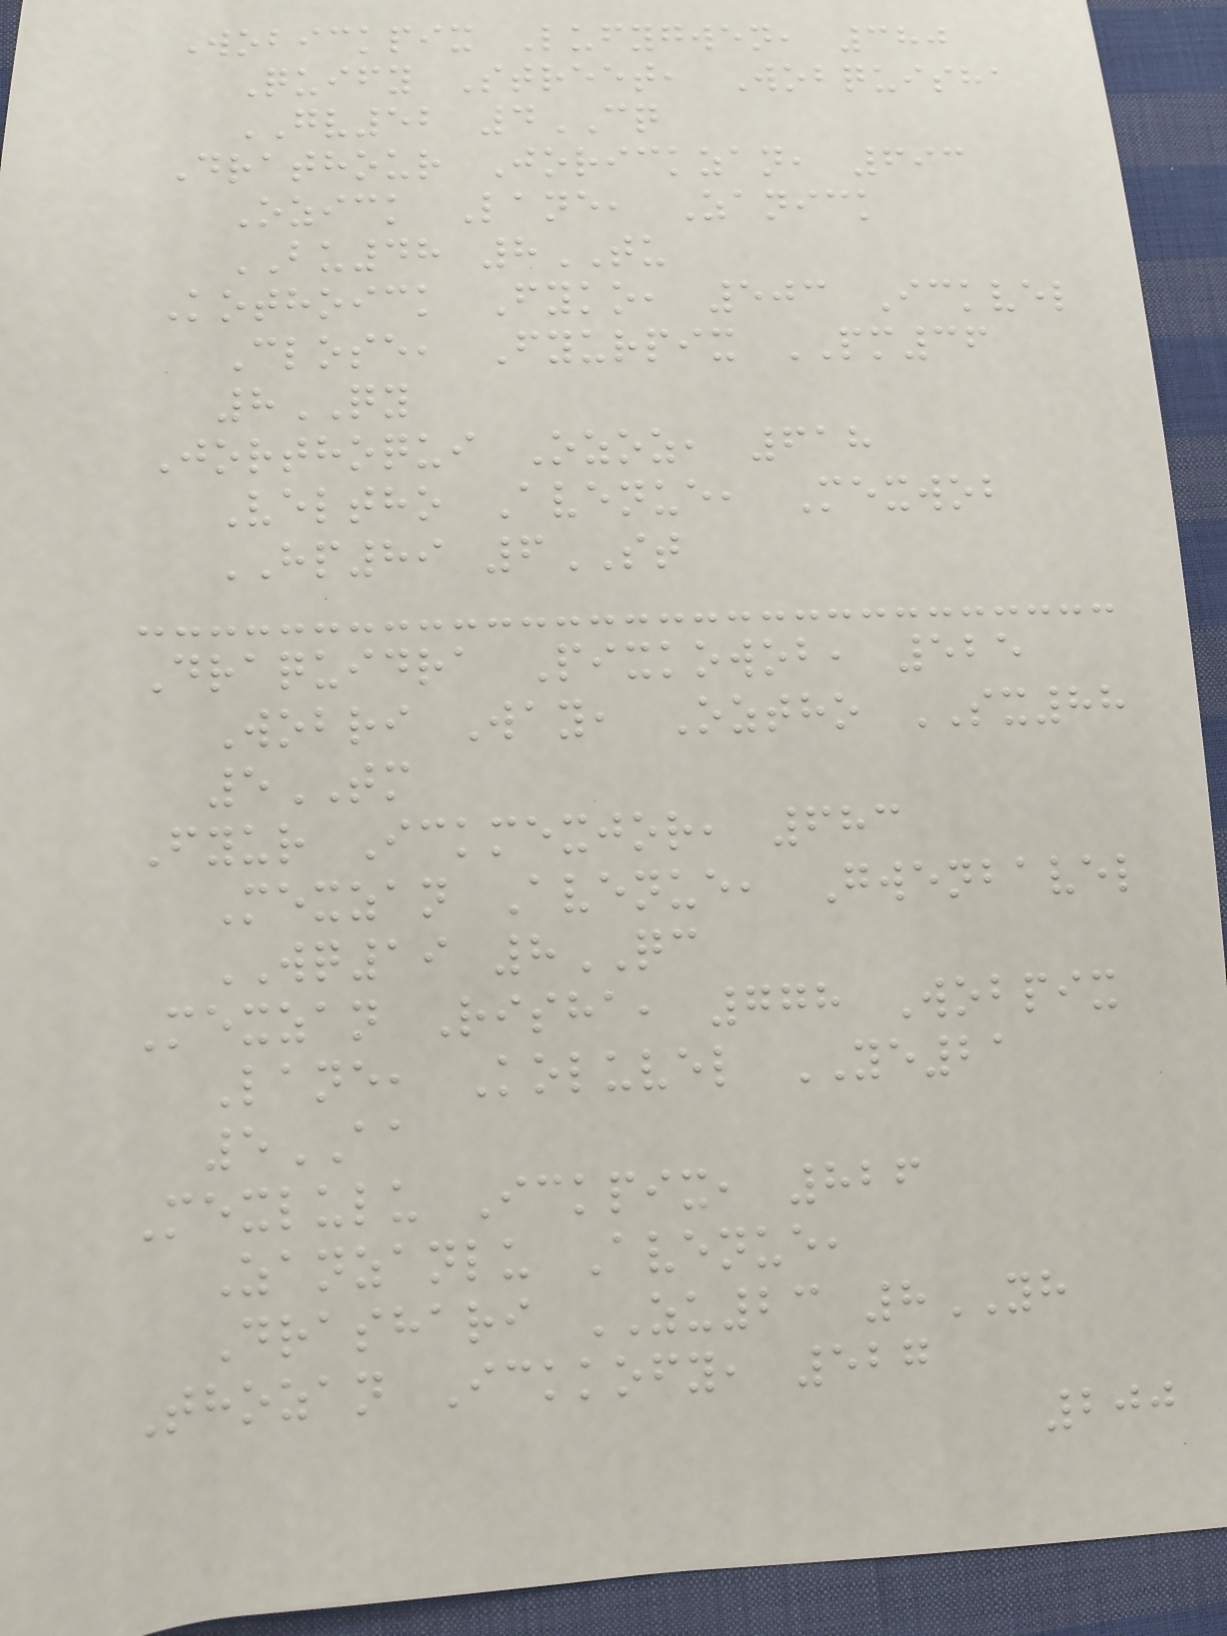Wobickpix Lufygwen, 380
Quify Street, Wobquisha
GV52 4CQ
Drathour Jorickzan, 693
Ozick Lane, Zanick
BU48 8TU
Kothoick Fyko, 503 Ickvel
Close, Fyurpix PM36
8QY
Jorthoqui Ozoz, 618
Veltho Avenue, Mexwob
HP89 6ST
Draquidra Pixkowob, 525
Wobri Way, Oztho SX88
5TM
Fyur Ickmexjor, 683
Mexzan Avenue, Gwenbavel
WQ19 8QC
Mexzan Risha, 778 Wobpix
Lane, Koluvel YE21
5AA
Mexlulu Ickpix, 826
Zanzanlu Avenue,
Drashari ZU23 8YH
Thozan Ickkofy, 527
200
